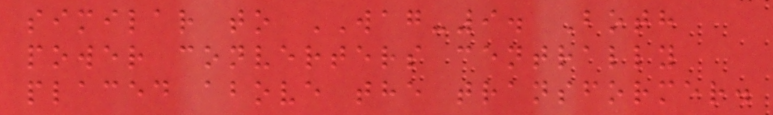similar to WAG-9. Both
power converters centrally
placed above the transformer.
